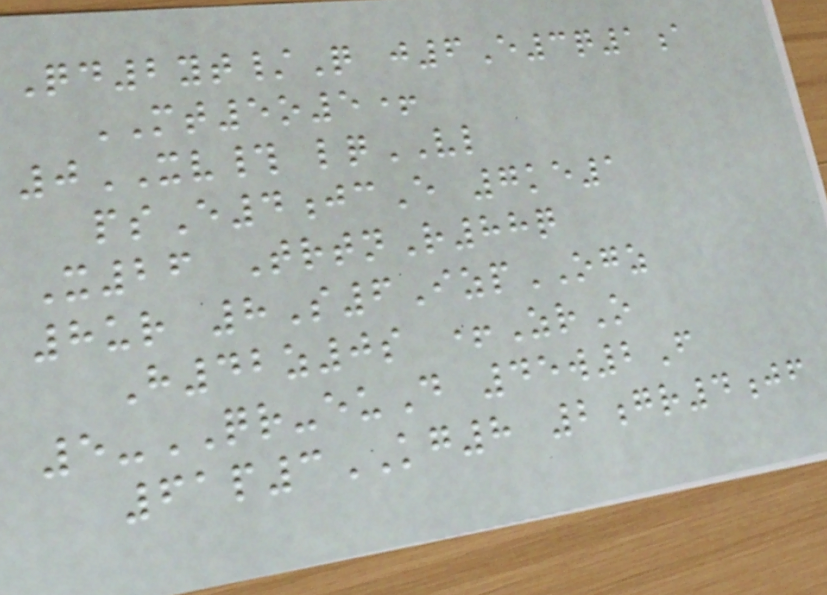Qd2yt/Q j6E3q1a
MT5o5+
0XV# lqVL
psE4jcE 7ke1
X26 TrtnR88q
8ur 8S6IzpOGZ
H42z0s +ZrO
5-QR-euD 45w2F
61p3KG8 2gr4jf
